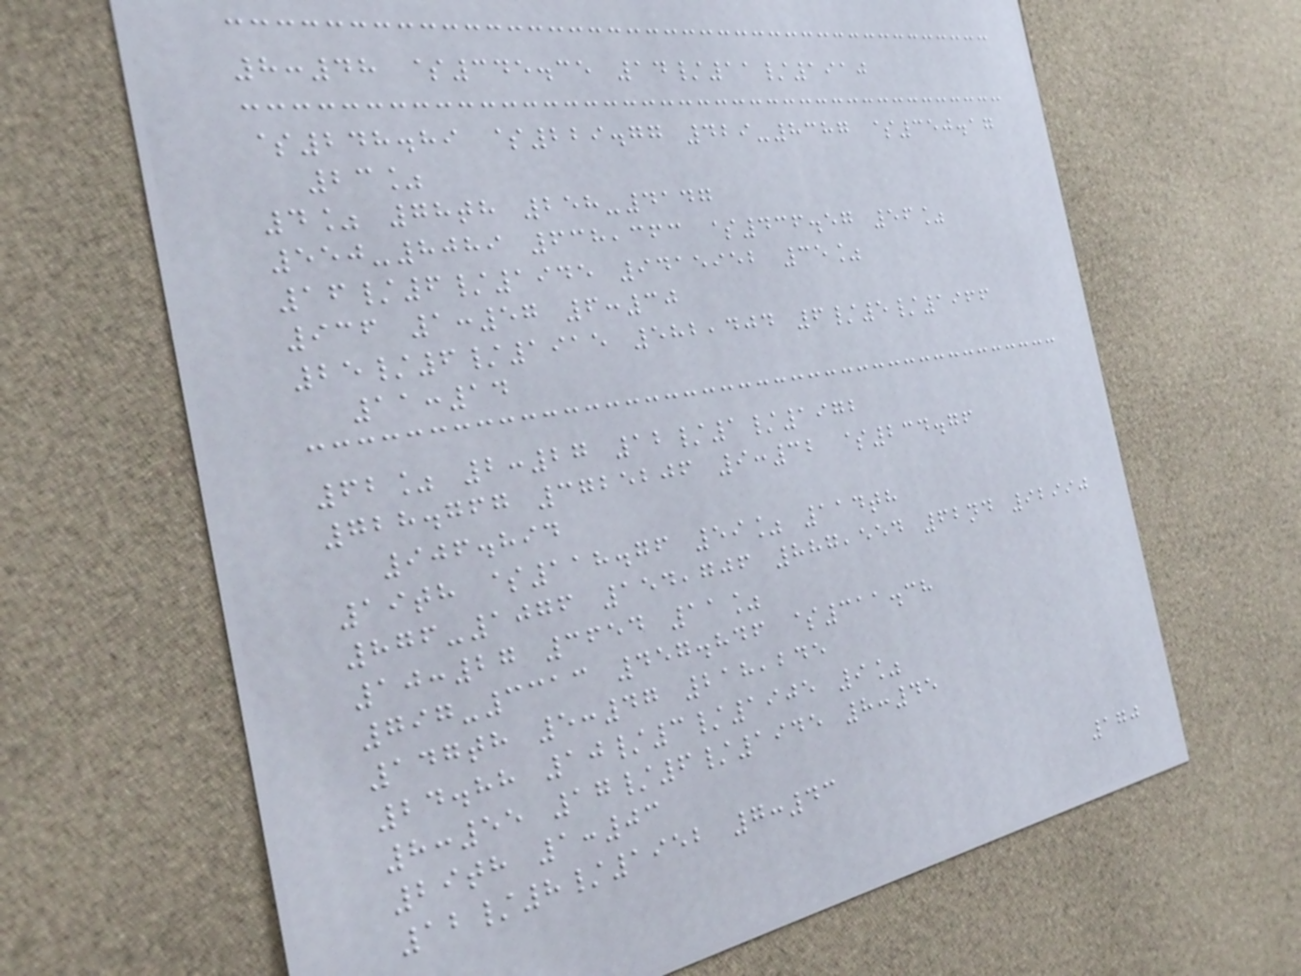8:48 $345.35 14/11/1910
$248.89 $229.77 429-8387 $350.17
23%
4% 78th 258-4147
550-8089 638,363 $436.57 56%
16/6/1945 9415952 35%
936 1:57 6:30
25/6/1915 582,404 6/5/1966
11:14
62% 2:27 12/1/1972
728.767 3725206 9:32 $234.76
906.894
19th $118.76 59% 114th
876-1076 154,706 887,554 62nd 92990
10:27 3654 11%
797-3313 457.846 $311.38
147th 5:47 218,245
24.88 10/3/1905 9%
8:55 17/6/1945 8:45
29th 1:03
12/8/1952 7:43
170
